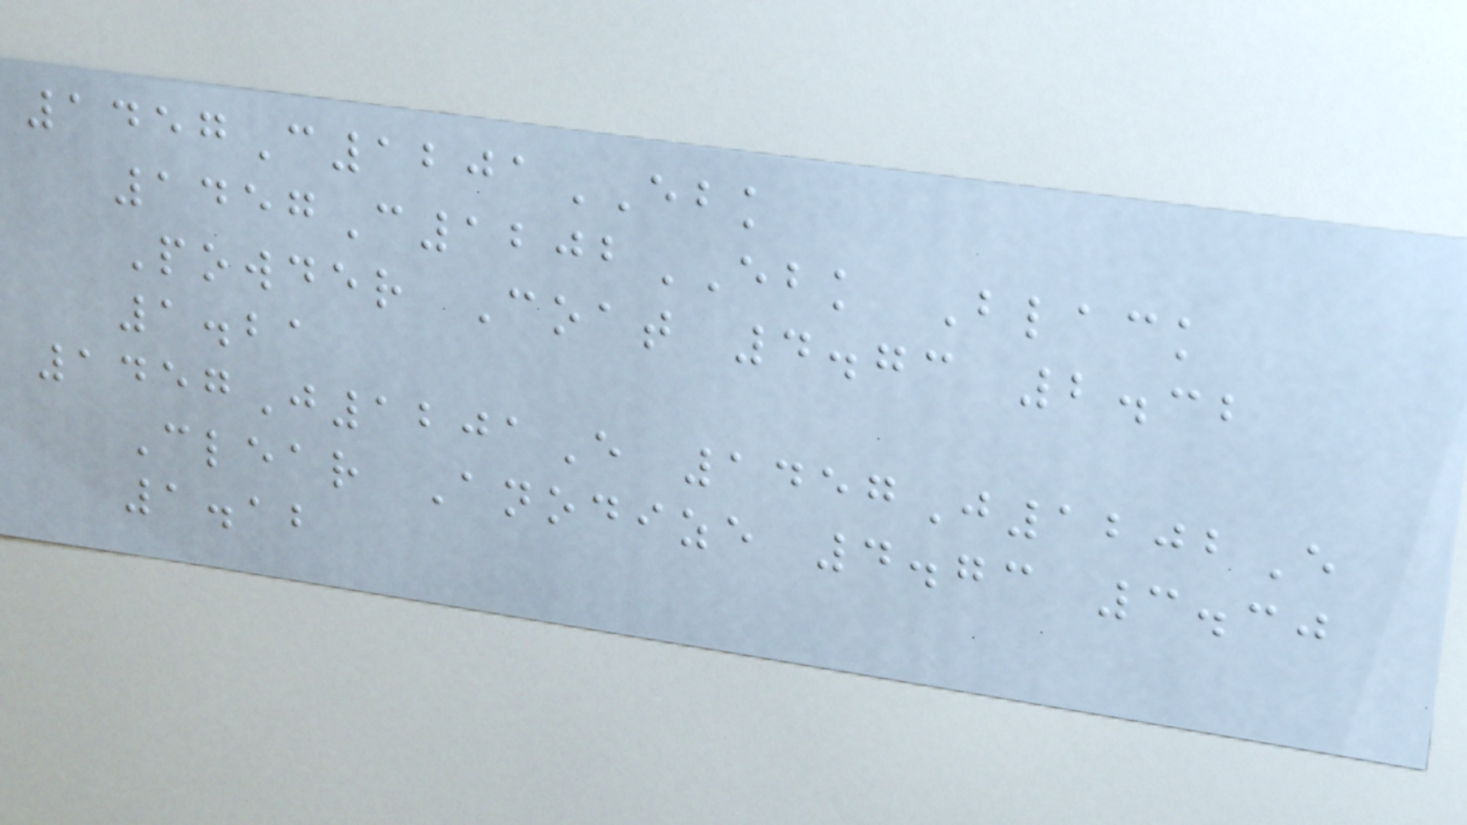1457C1201EBK
1457C1202EBK Black
Powder Coat 4.73 2.32
1.21
1457J1201E 1457J1202E
Clear Anodize 4.73 3.30
1.12
